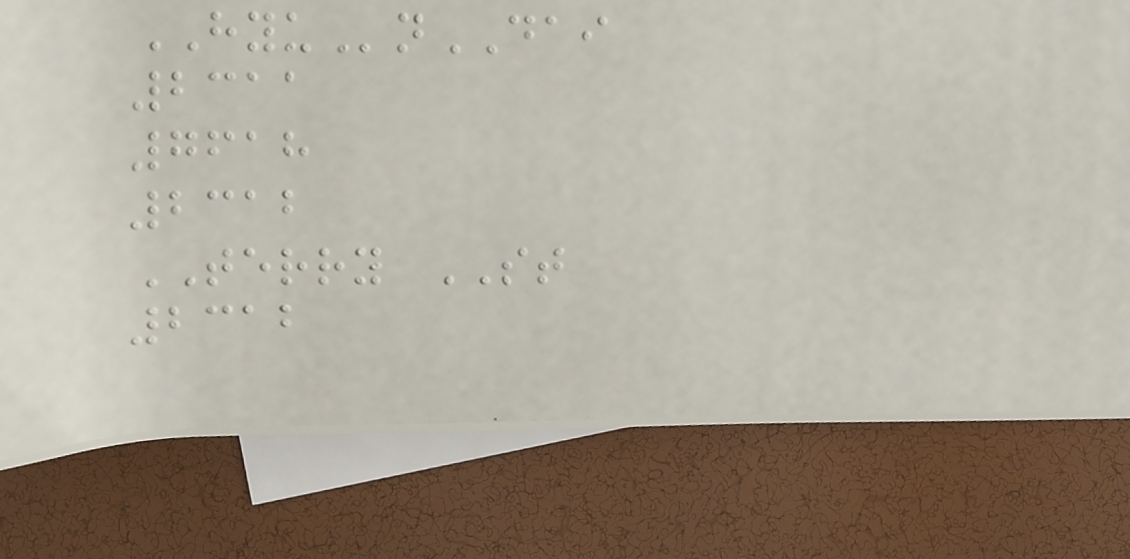HYUnDAI
2311
7618
2312
TERRY ST
2312
